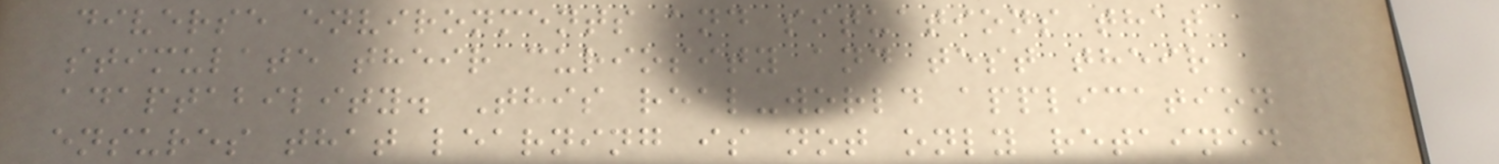diverse environments and situations that
stimulate their curiosity and test their
adaptability. This real-world application
ensures that learning is not only retained
